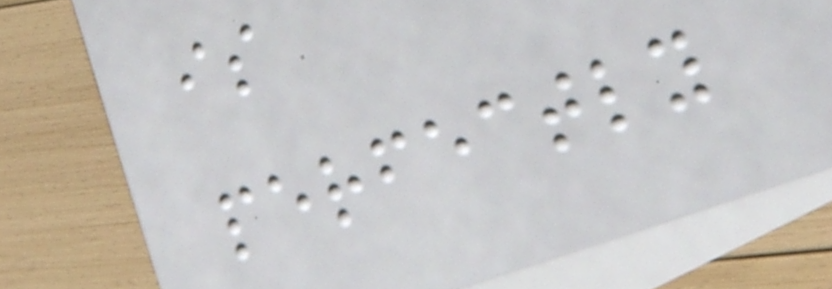is
perfectly
